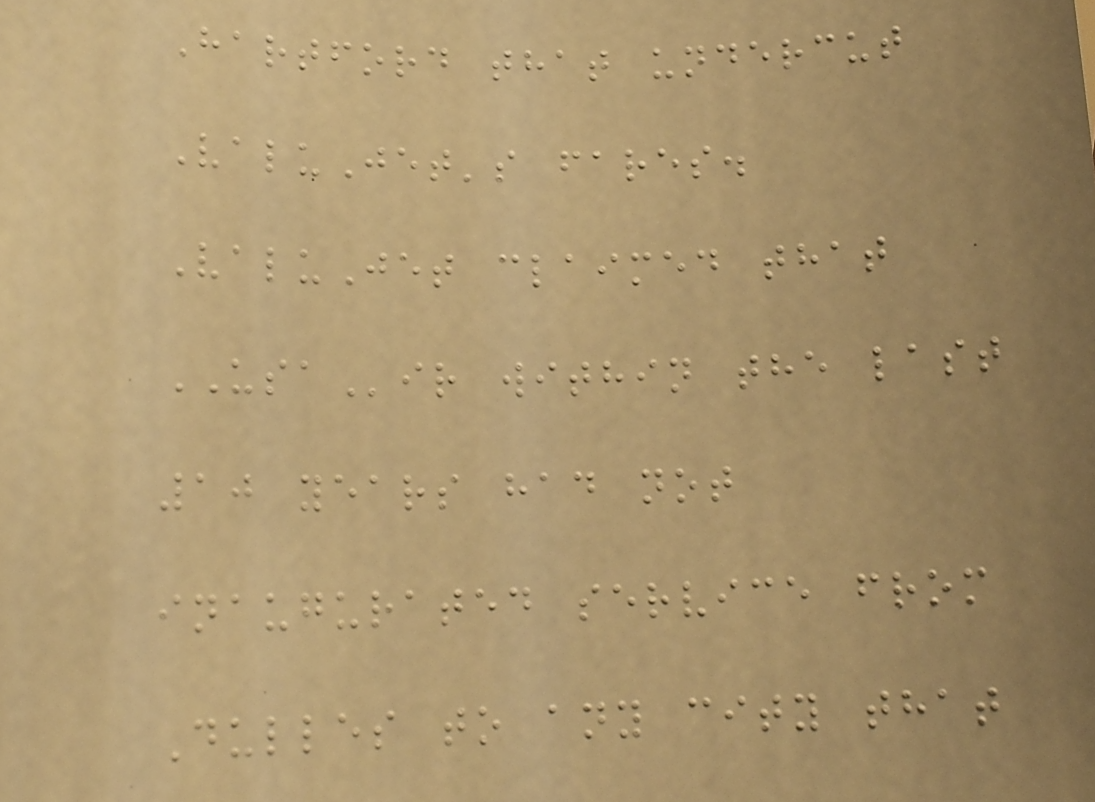Hartford that undercut
ValuJet's fares.
ValuJet claimed that
USAir within the last
10 years had not
inaugurated service from
Dulles to any city that
